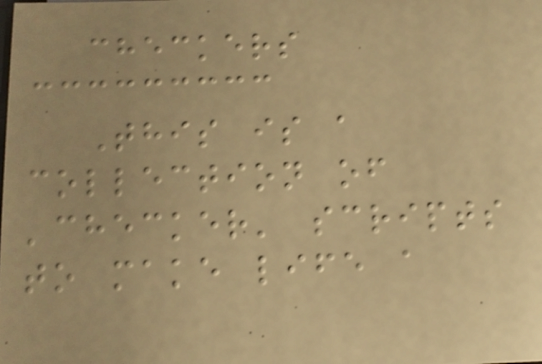checkers
This is a
collection of
'checker' scripts
to make life a
